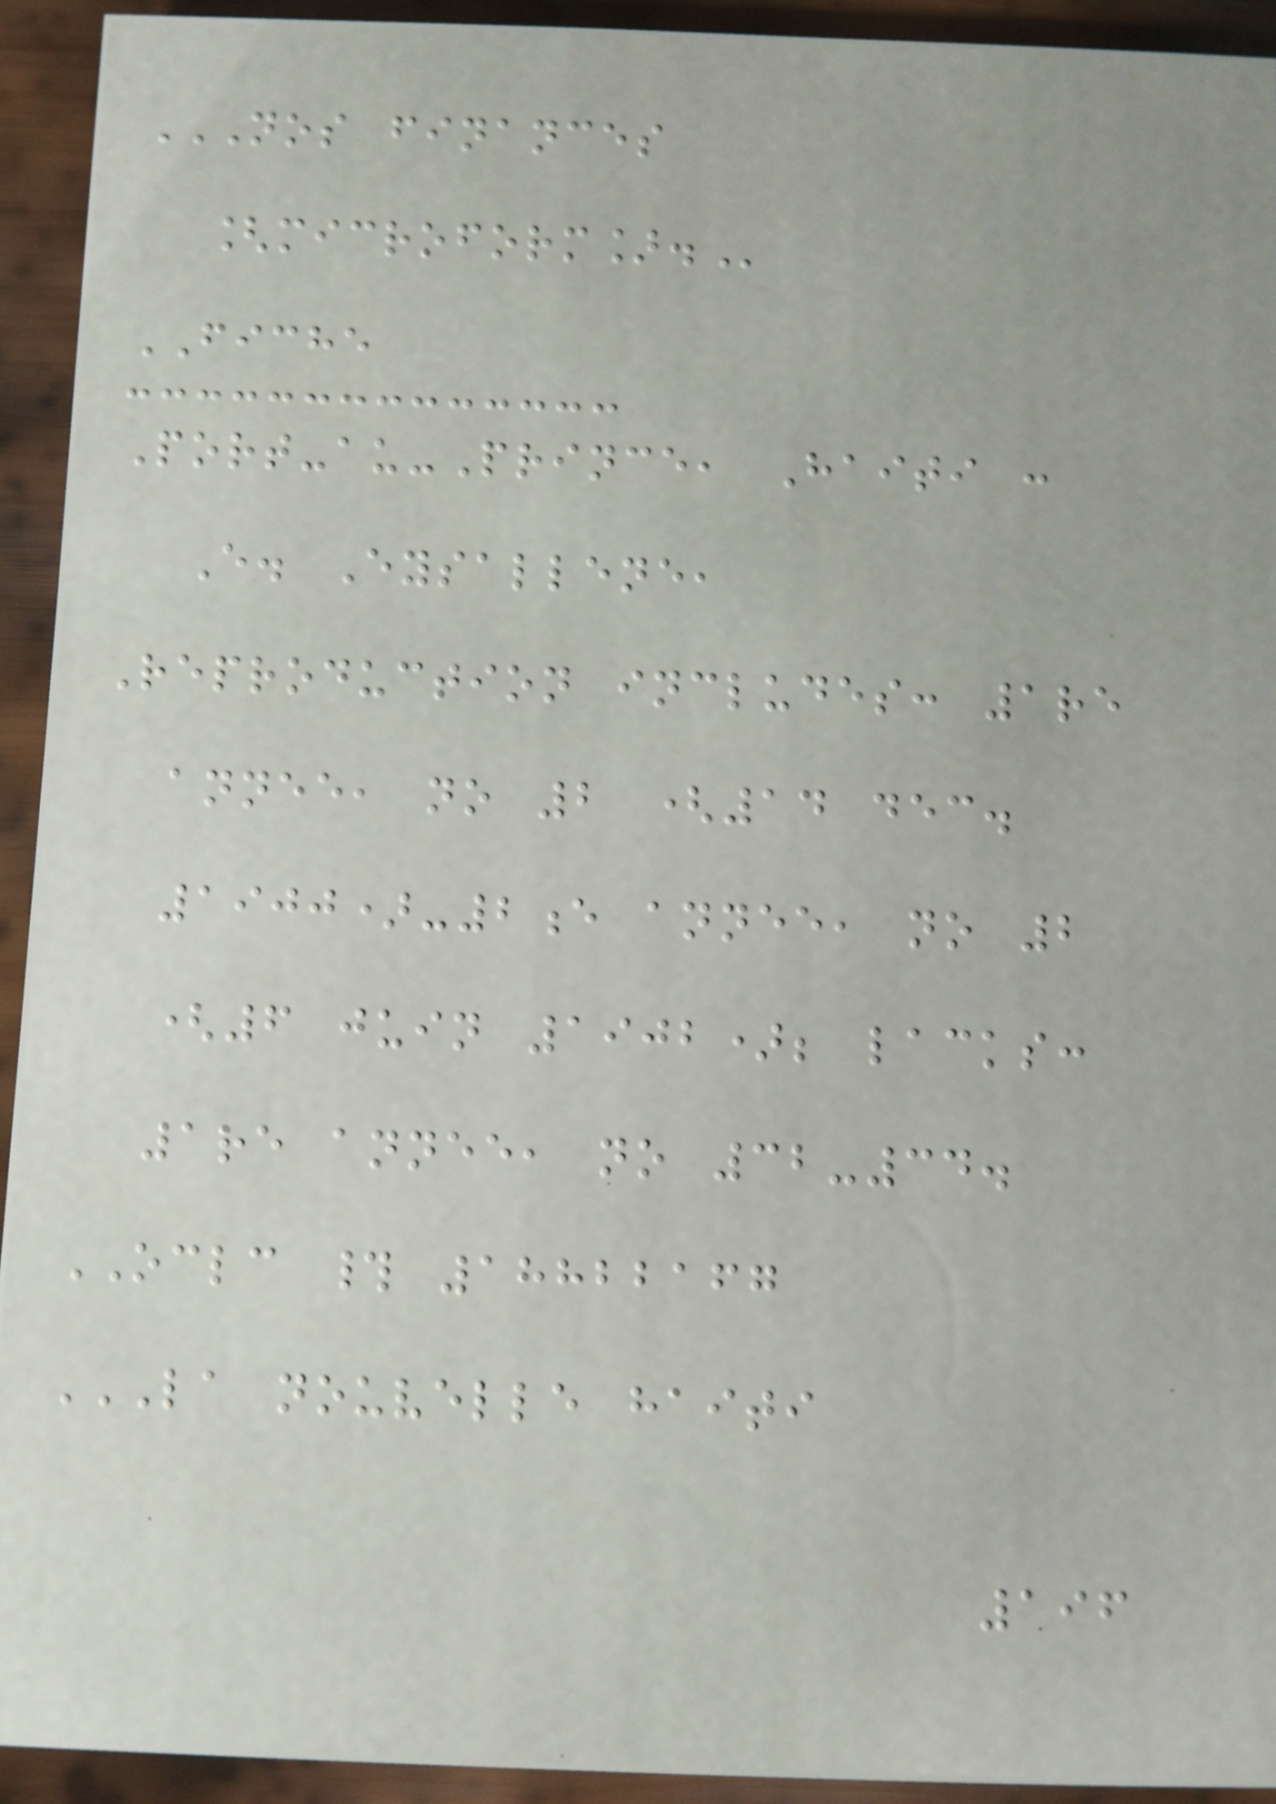NOS FINANCES
[MICROFORM].
FICHE
Port-au-Prince, Haiti :
E. Eysallene,
Reproduction includes: 1re
annee, no 2 (14 dec.
1900)-2e annee, no 2
(6 juin 1902); lacks:
1re annee, no 32-34.
OCLC # 18822167
LA NOUVELLE HAITI
196
